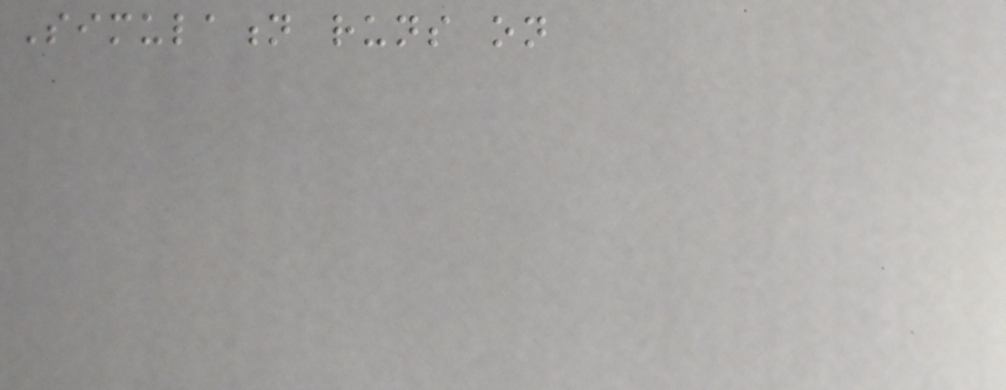Simulation runs on
